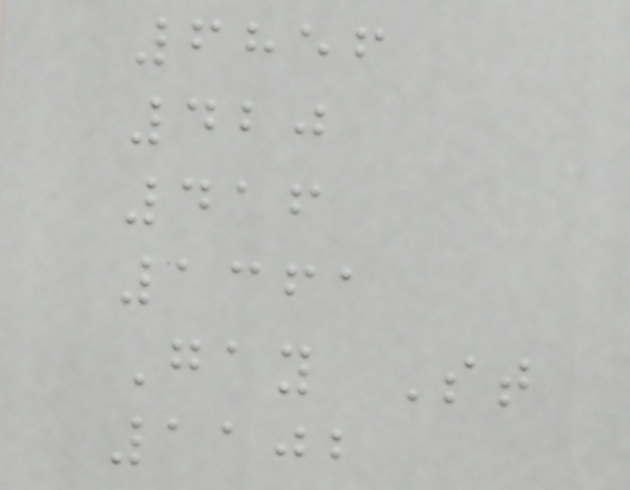6856
420
416
1361
Gay St
1102
